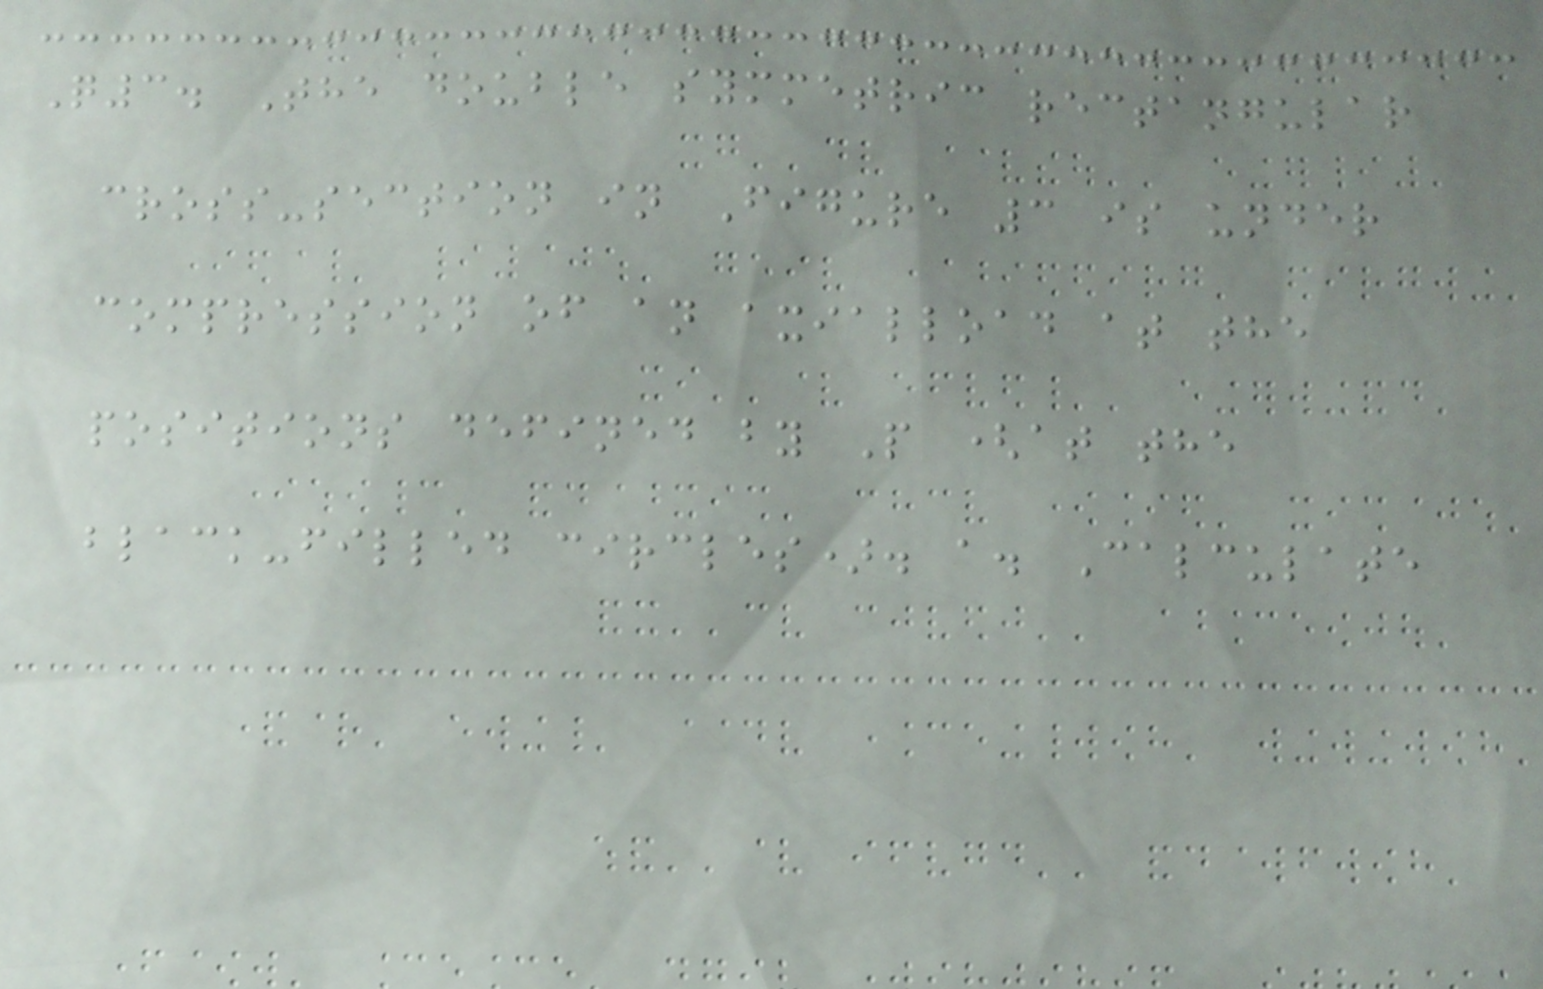Q3. The double symmetric rectangular
cross-section in Figure 3 is under
compression of an axialload at the
positions defined by P (at the
black-filled circles). a. Calculate
